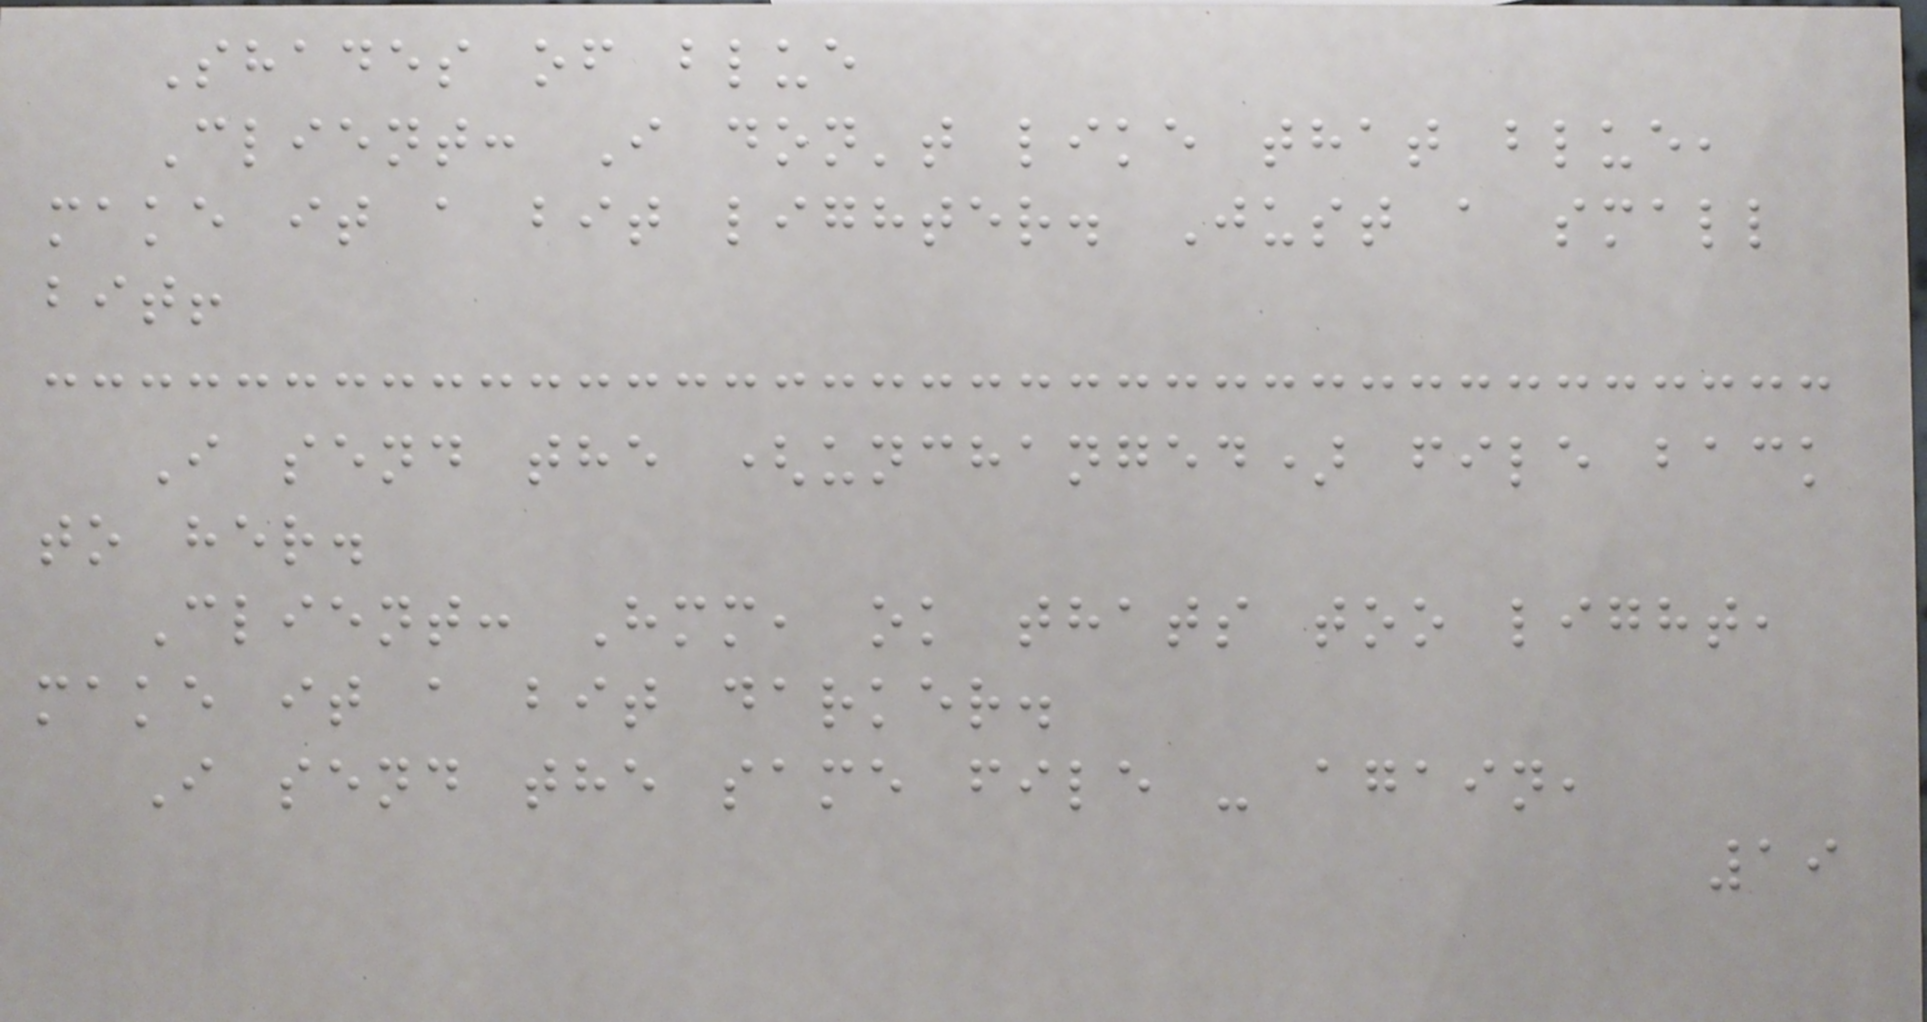Shades of blue
Client: I don't like that blue,
make it a bit lighter. Just a small
bit!
I send the (unchanged) file back
to her.
Client: Hmm, ok thats too light,
make it a bit darker.
I send the same file - again,
19
